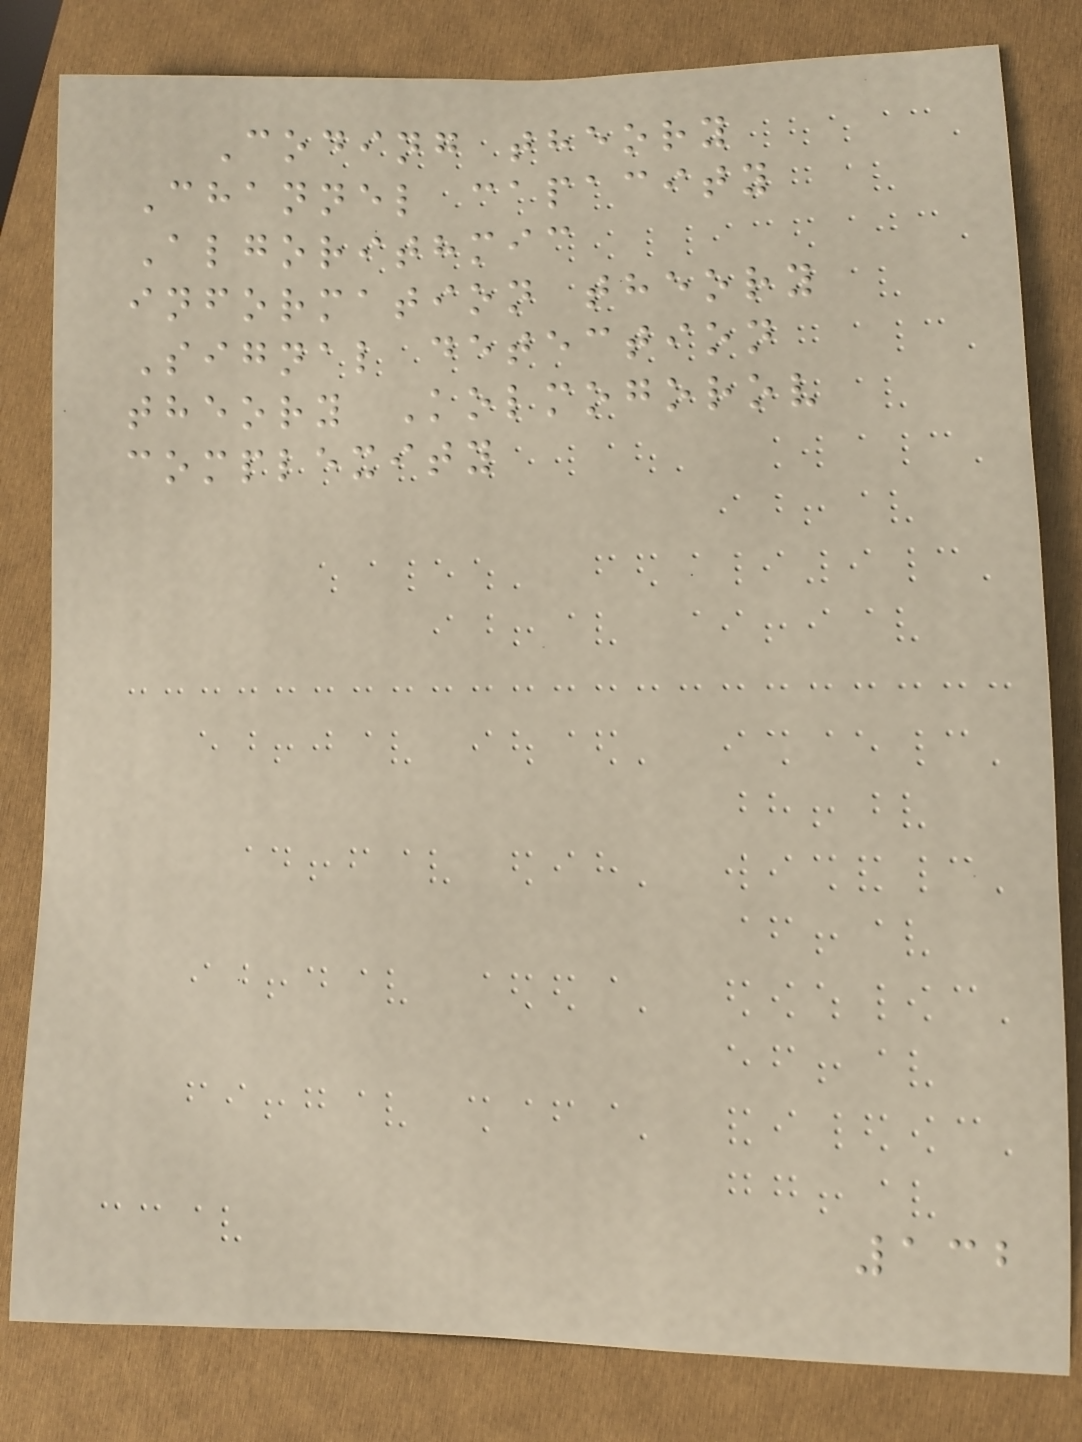Coding theory
Channel capacity
Algorithmic
information theory
Signal detection
theory Kolmogorov
complexity
132
